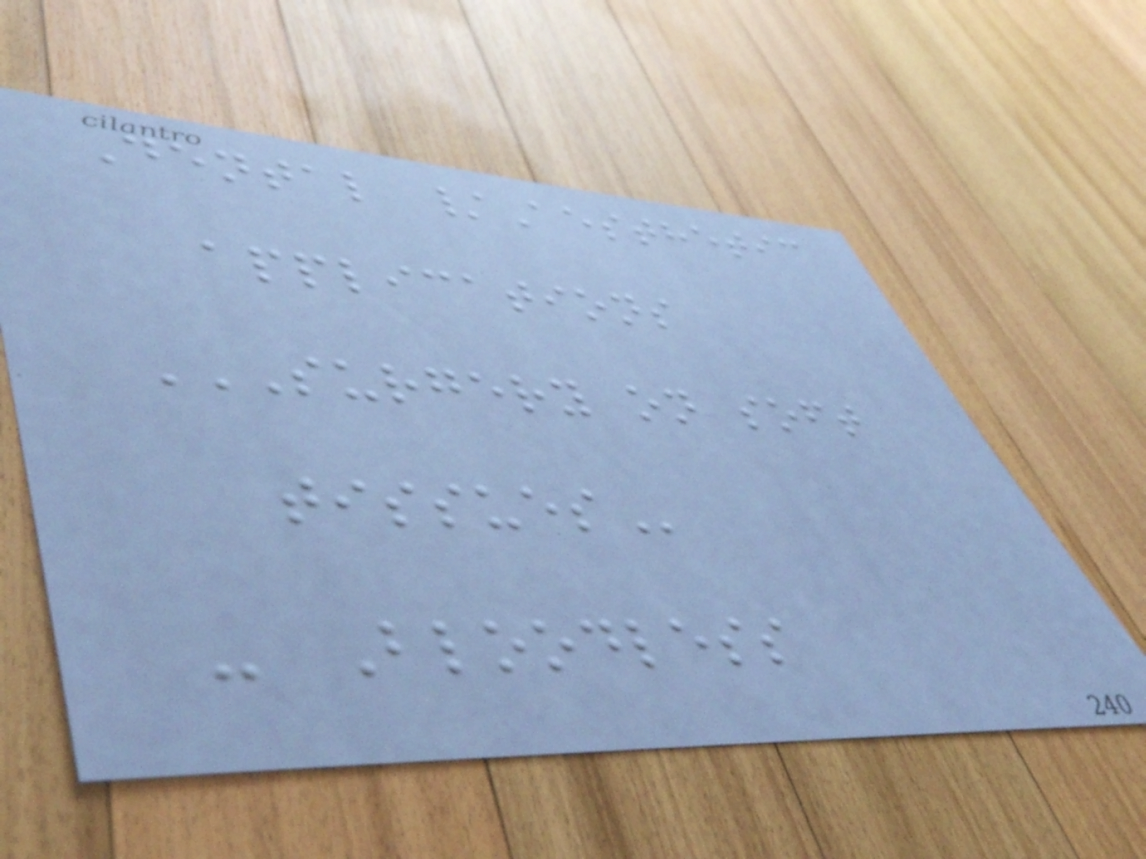Dental /Aesthetic
applications
SURGERY ON SOFT
TISSUES
- Bloodless
